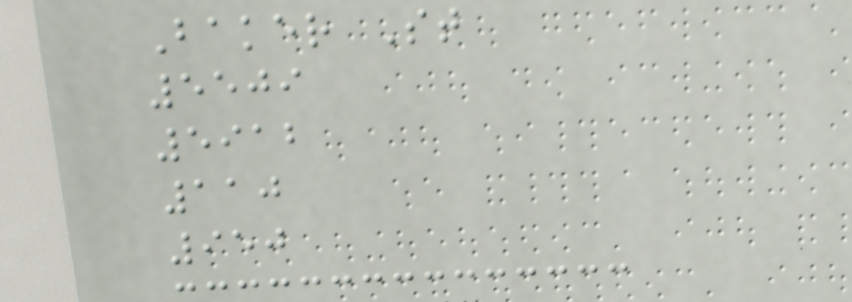Baker St
5509
5912
110
950
